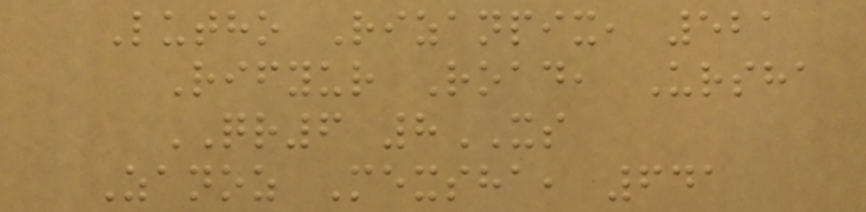Lutho Rizanpix, 521
Rifyur Road, Ursha
QR6 8XS
Zanoz Mexsha, 641
